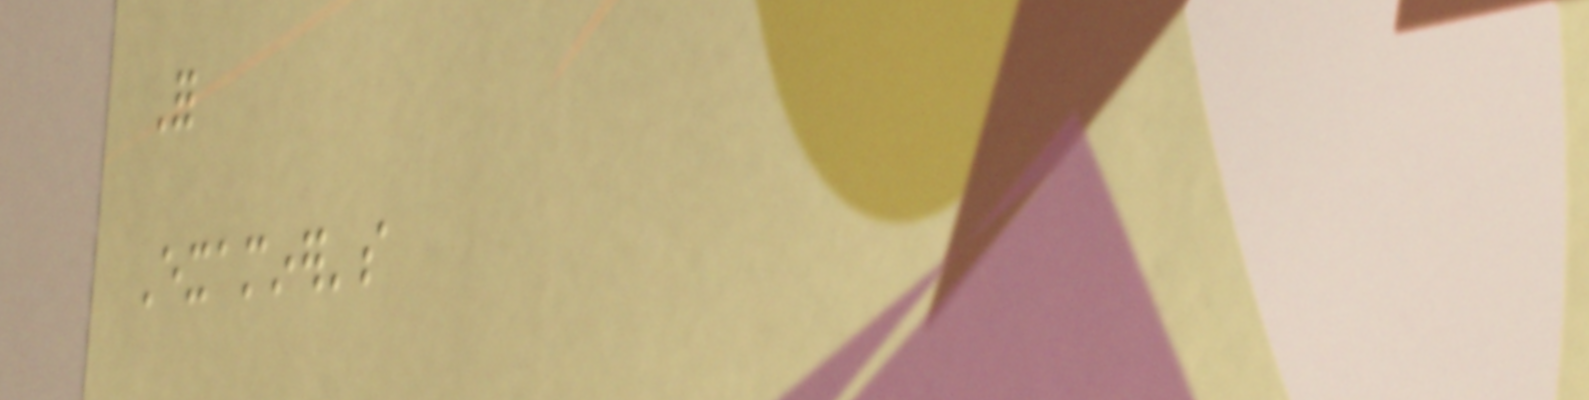For
Examiner's
